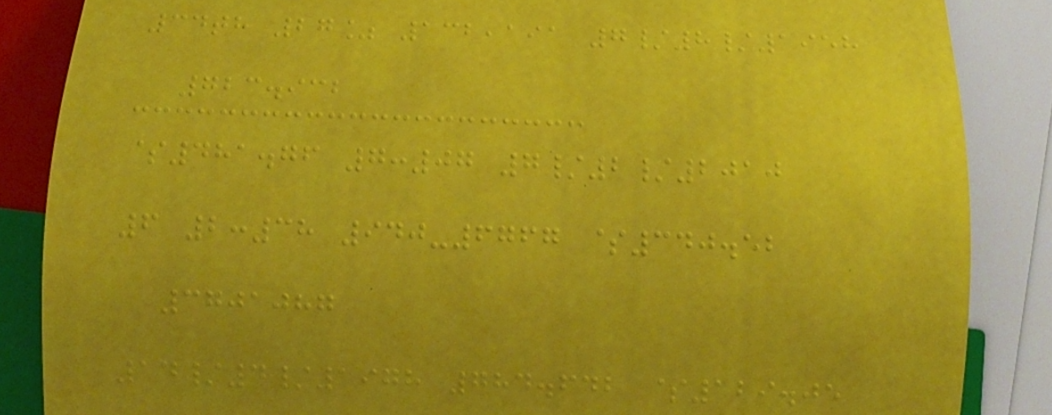34th 27% 132,191 7/8/1958
723.932
$481.76 7:07 7/2/2010
6 2:38 940-6767 $340.52
3701087
14/4/1978 784.642 $129.05
